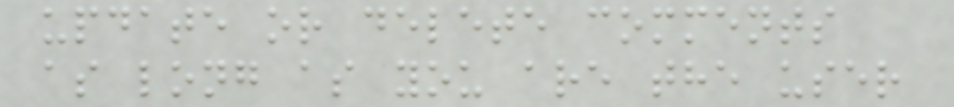update or delete comments
as long as you are the user
